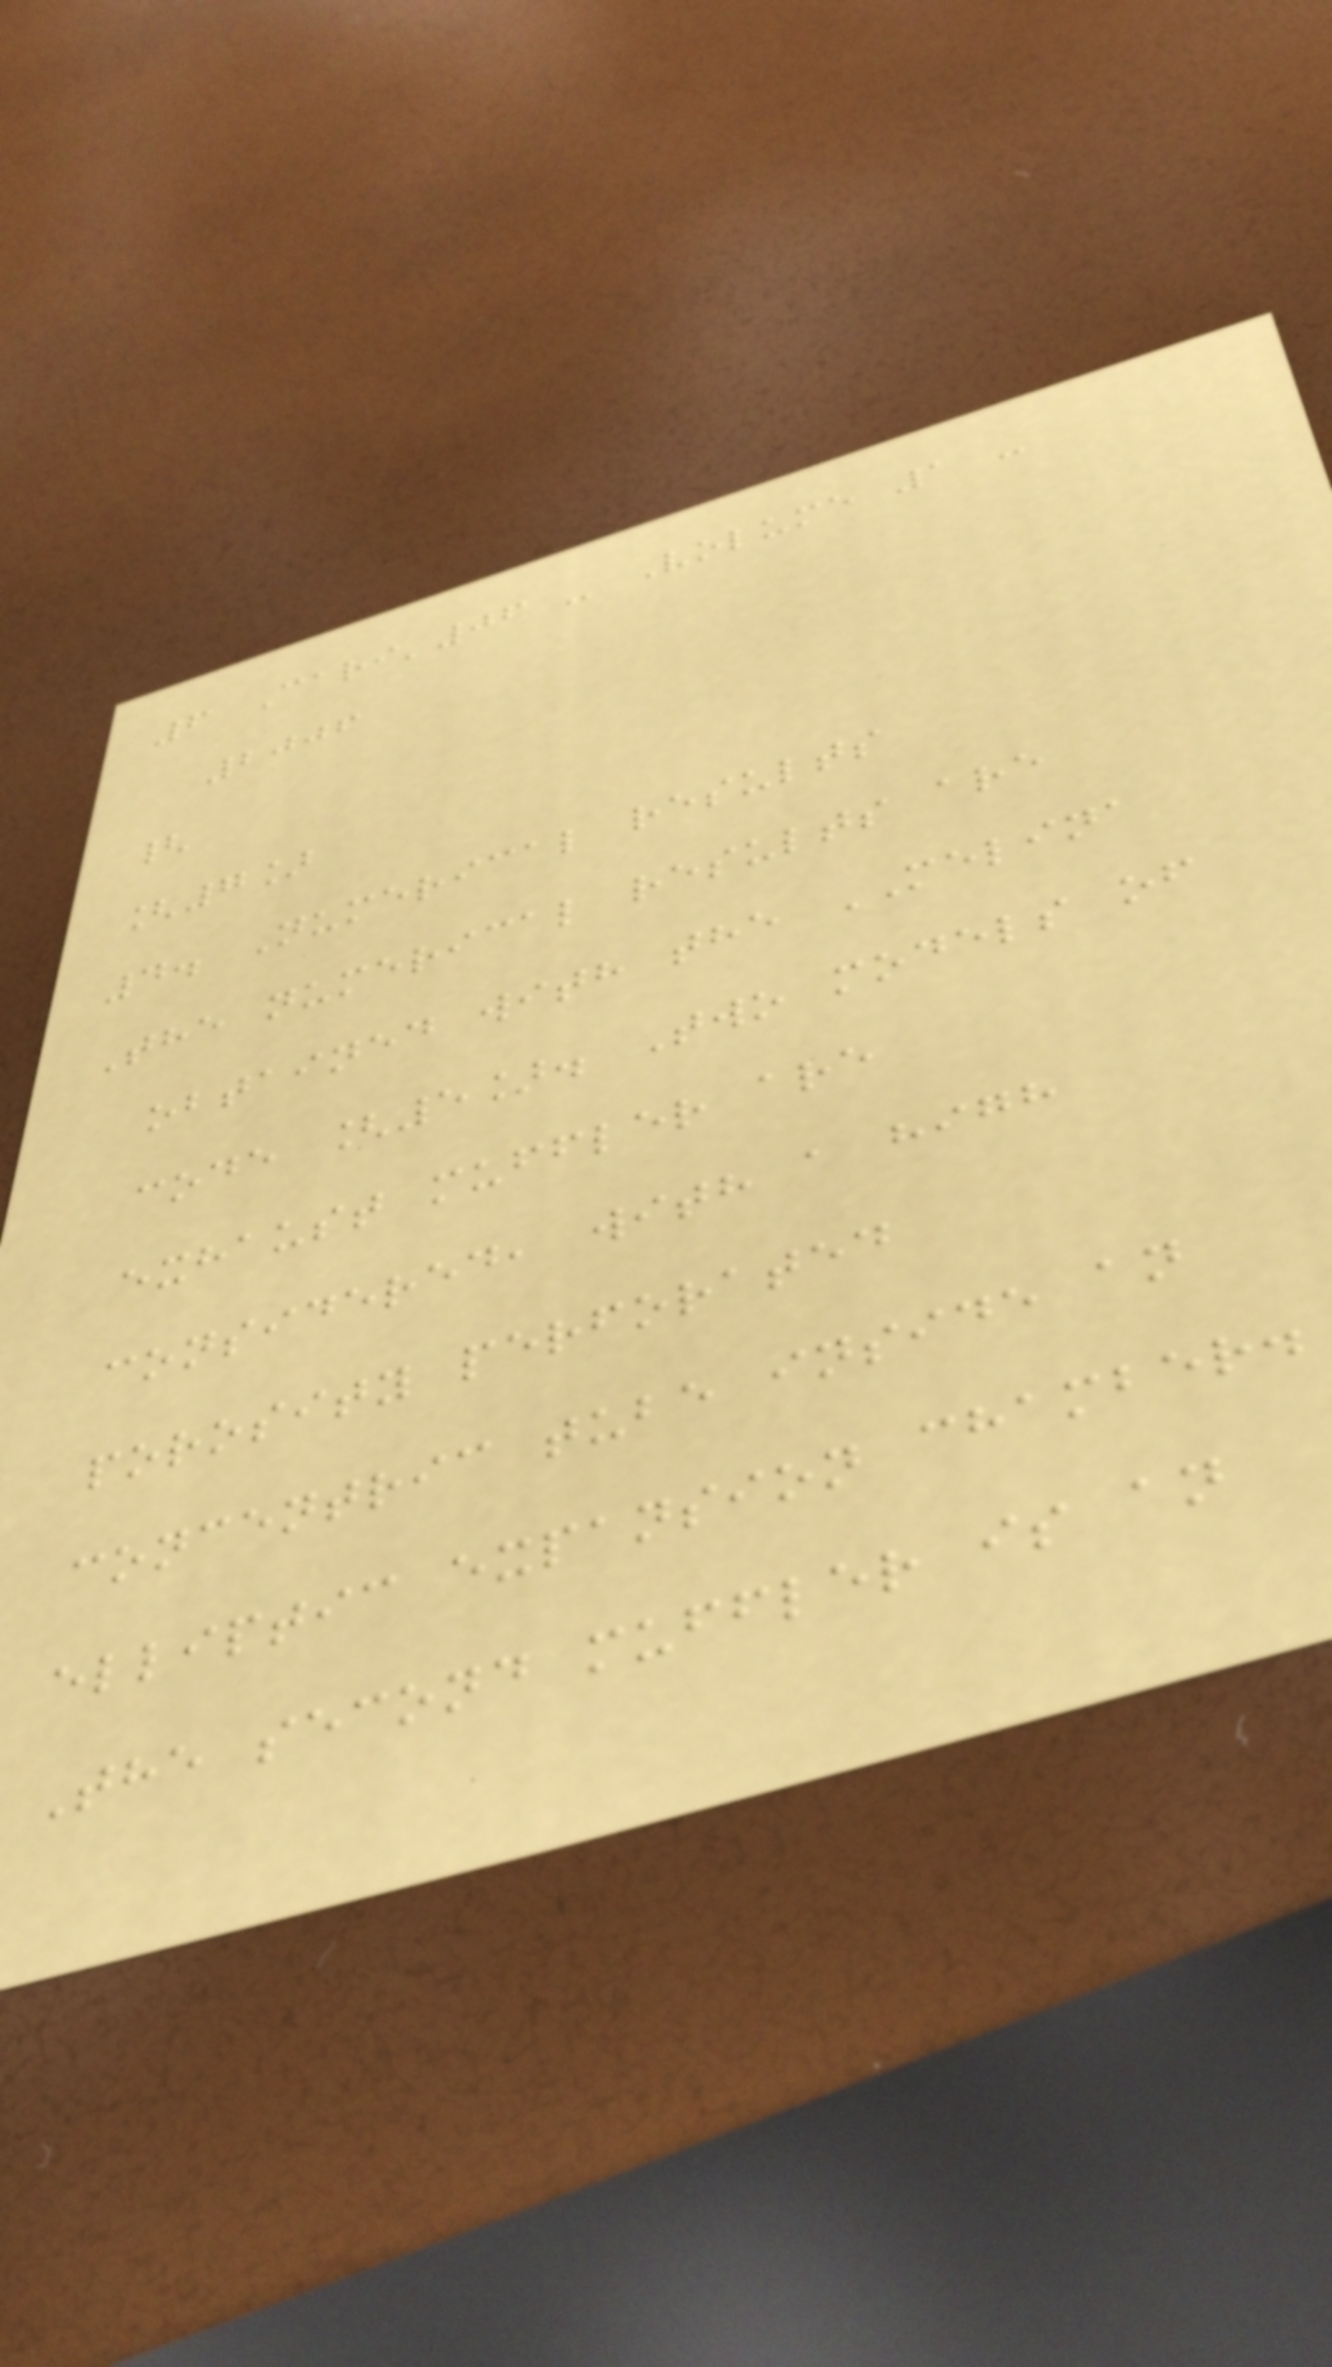6 Cari'06 - Volume 1 -
2006
{
[7]
4. Numerical results
The numerical results are
obtained with the MELINA
code [5]. Two models of
exhaust muffler are
considered, with a high
porosity perforated
concentric tube inside an
elliptic expansion chamber.
The second muffler is an
